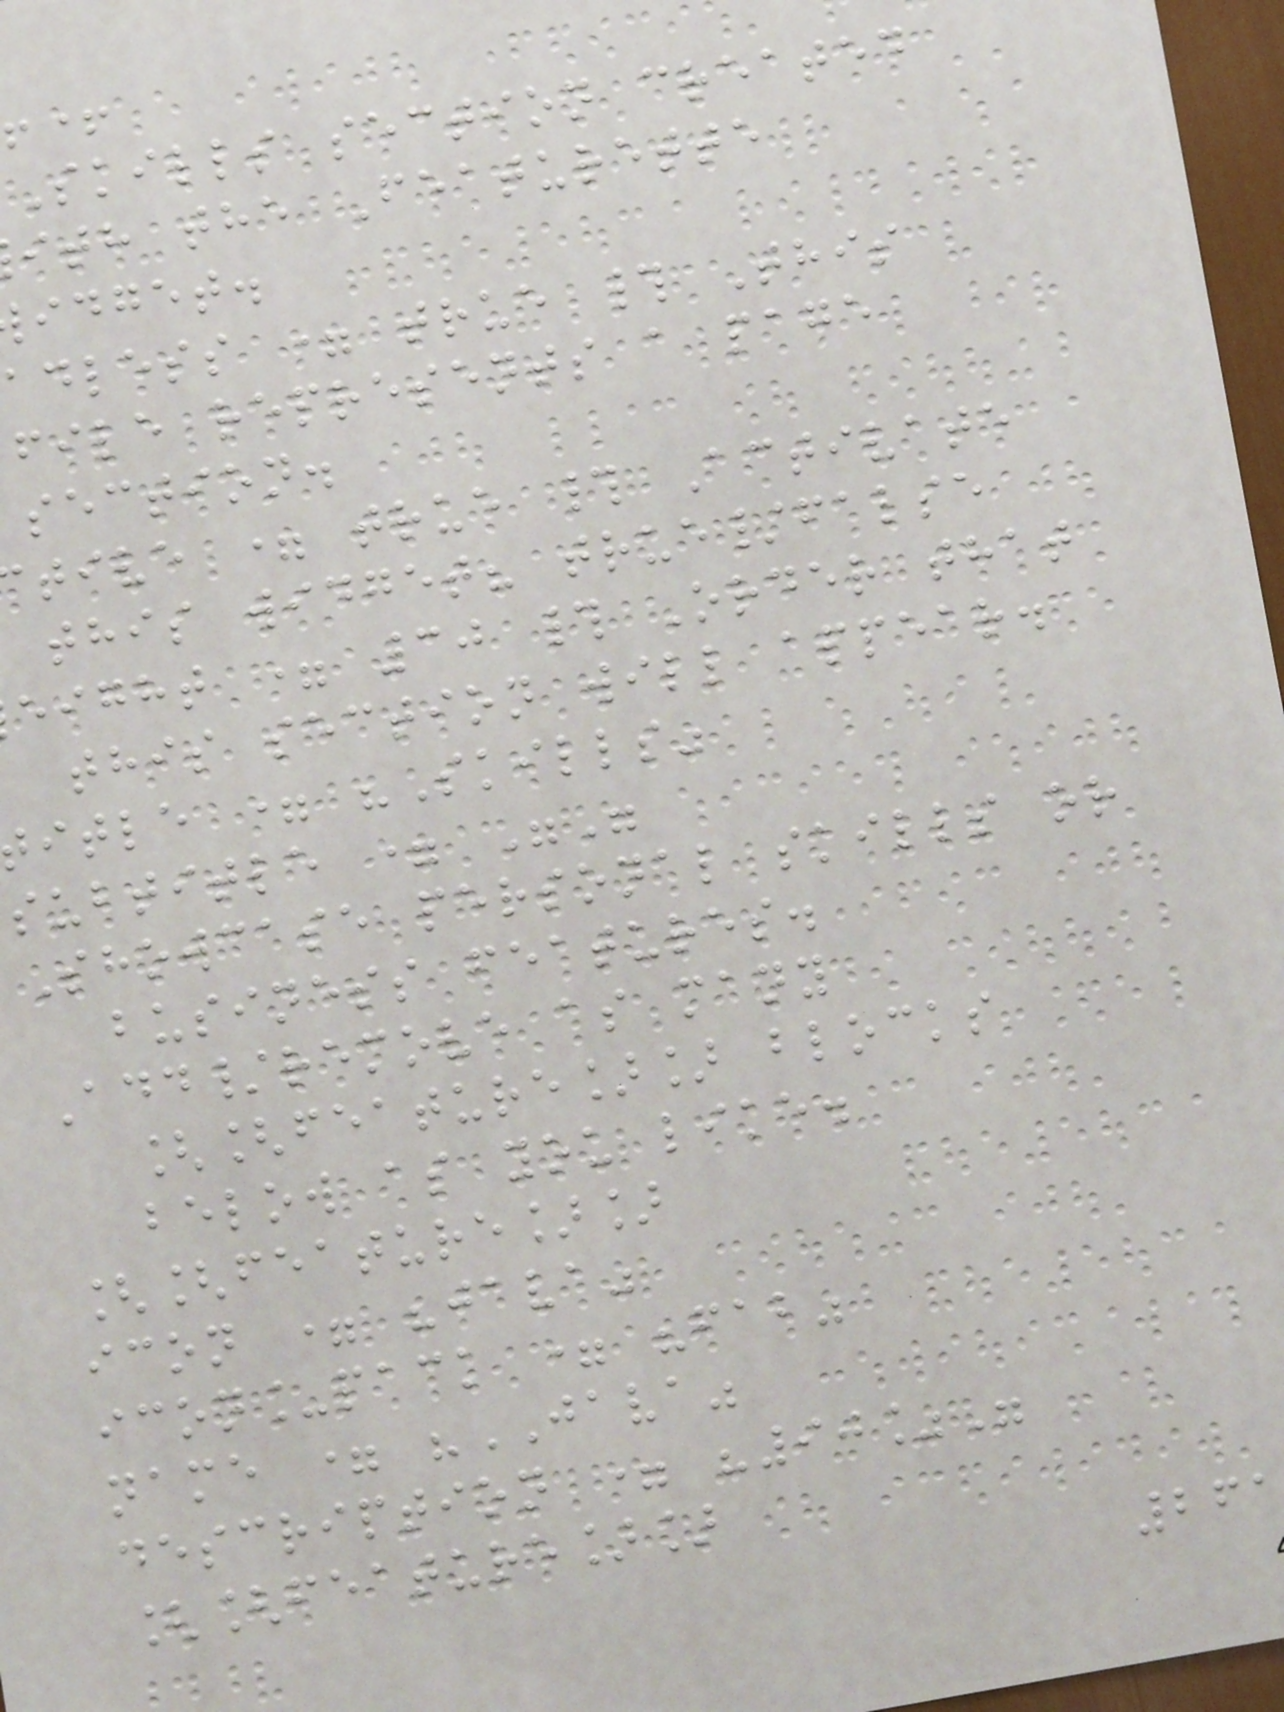Skills section created
ith the Featurette
idget.
adless = true # This
file represents a page
section.
tive = true # Activate
this widget? true/false
eight = 30 # Order that
this section will appear.
itle = "Skills"
subtitle = ""
Showcase personal skills or
business features.
Add/remove as many
[[feature]] blocks
below as you like.
[[feature]]
icon = "java"
icon_pack = "fab"
name = "JAVA"
description = "90%"
[[feature]]
